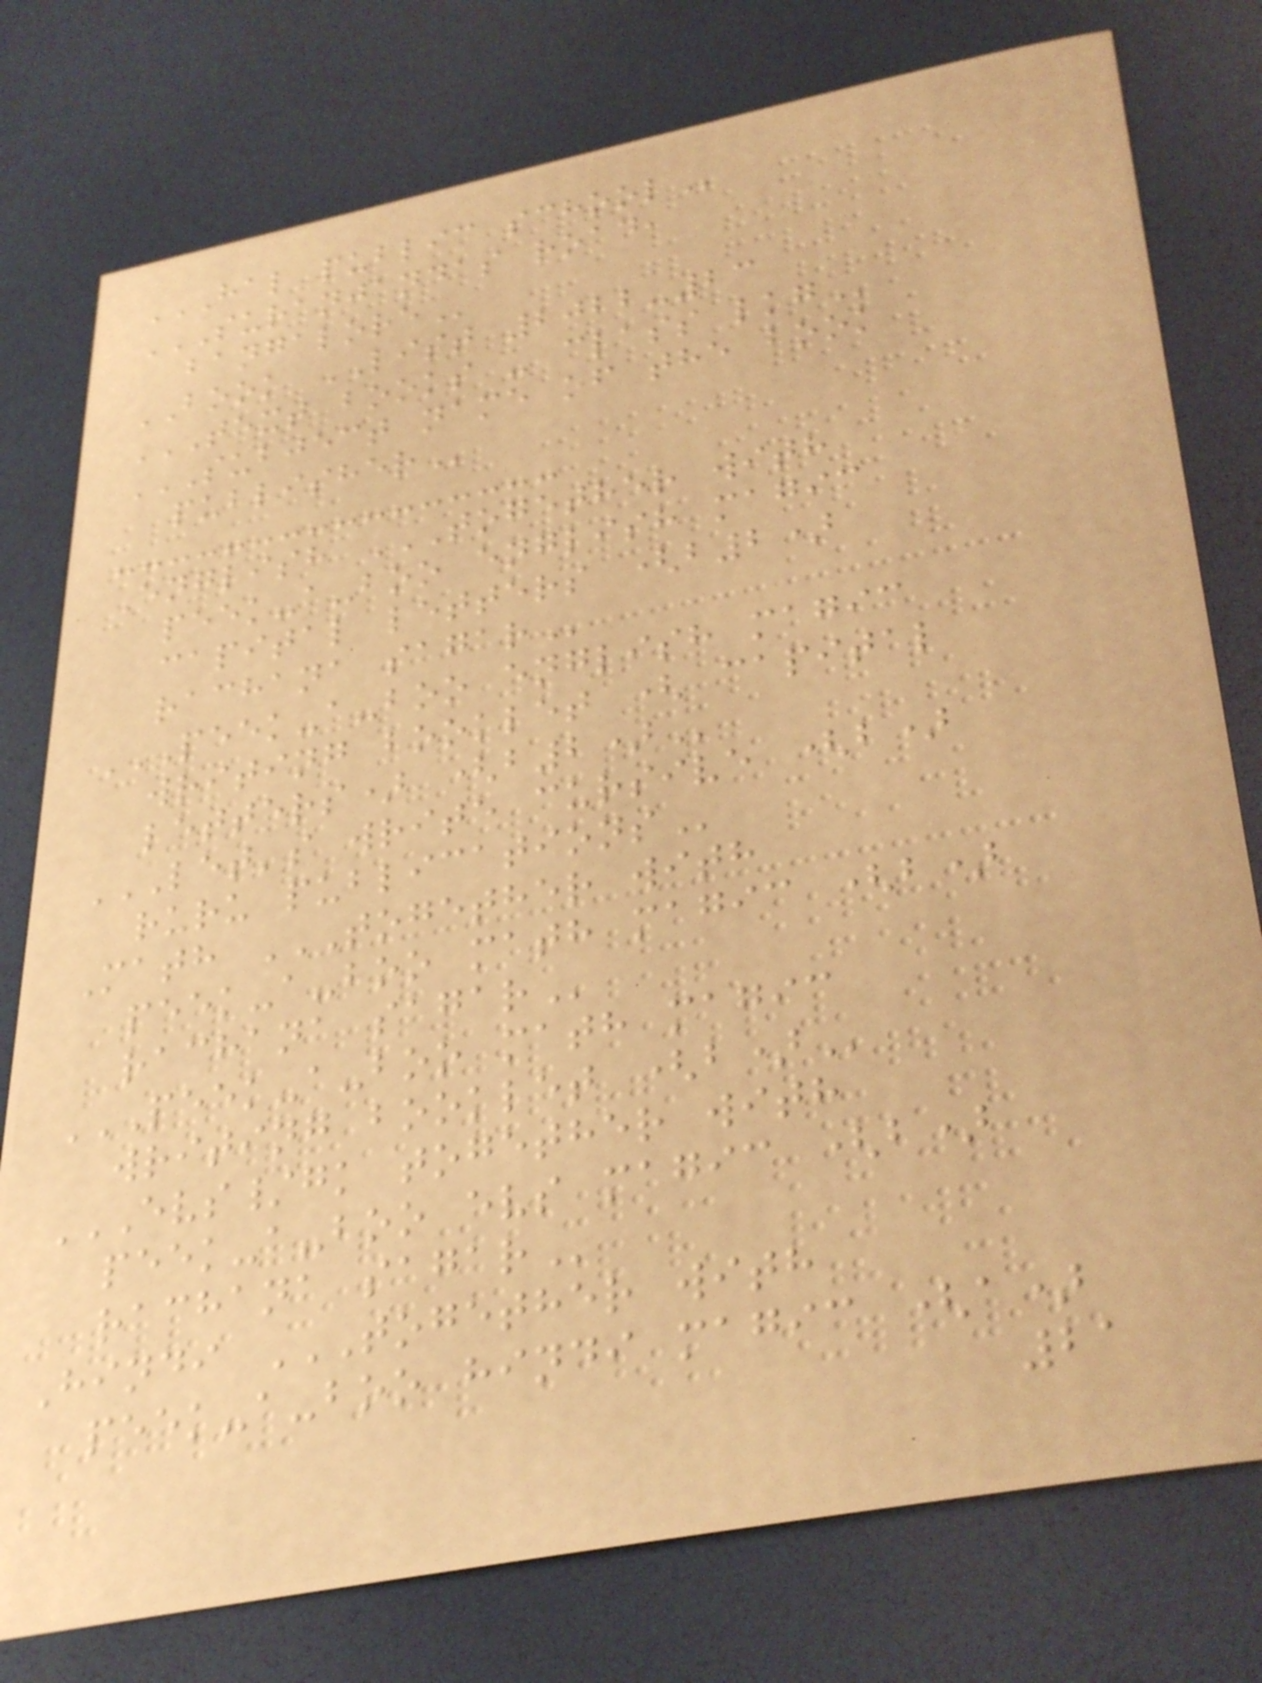HAL PUBLIC SCHOOL
SURANJANDAS ROAD,
BANGALORE
BOOK LIST 2022-23
TEXT BOOKS - CLASS LKG
SUBJECT NAME OF THE BOOK
PUBLISHER
English TOGETHER WITH
PEEK-A-BOO ENGLISH MAGIC
CAPITAL LETTERS (B2)
RACHANA SAGAR
PEEK-A-BOO ENGLISH MAGIC
WRITING BOOKLET ( CAPITAL
LETTERS) (B2)
LET'S WRITE CURSIVE (B)
RURU PUBLICATIONS
Math TOGETHER WITH
PEEK-A-BOO MATH MAGIC (B)
RACHANA SAGAR
PEEK-A-BOO MATH MAGIC
WRITING BOOKLET (B)
EVS/GK TOGETHER WITH
PEEK-A-BOO EVS MAGIC (B)
RACHANA SAGAR
Hindi TOGETHER WITH
PEEK-A-BOO HINDI MAGIC (A)
21
